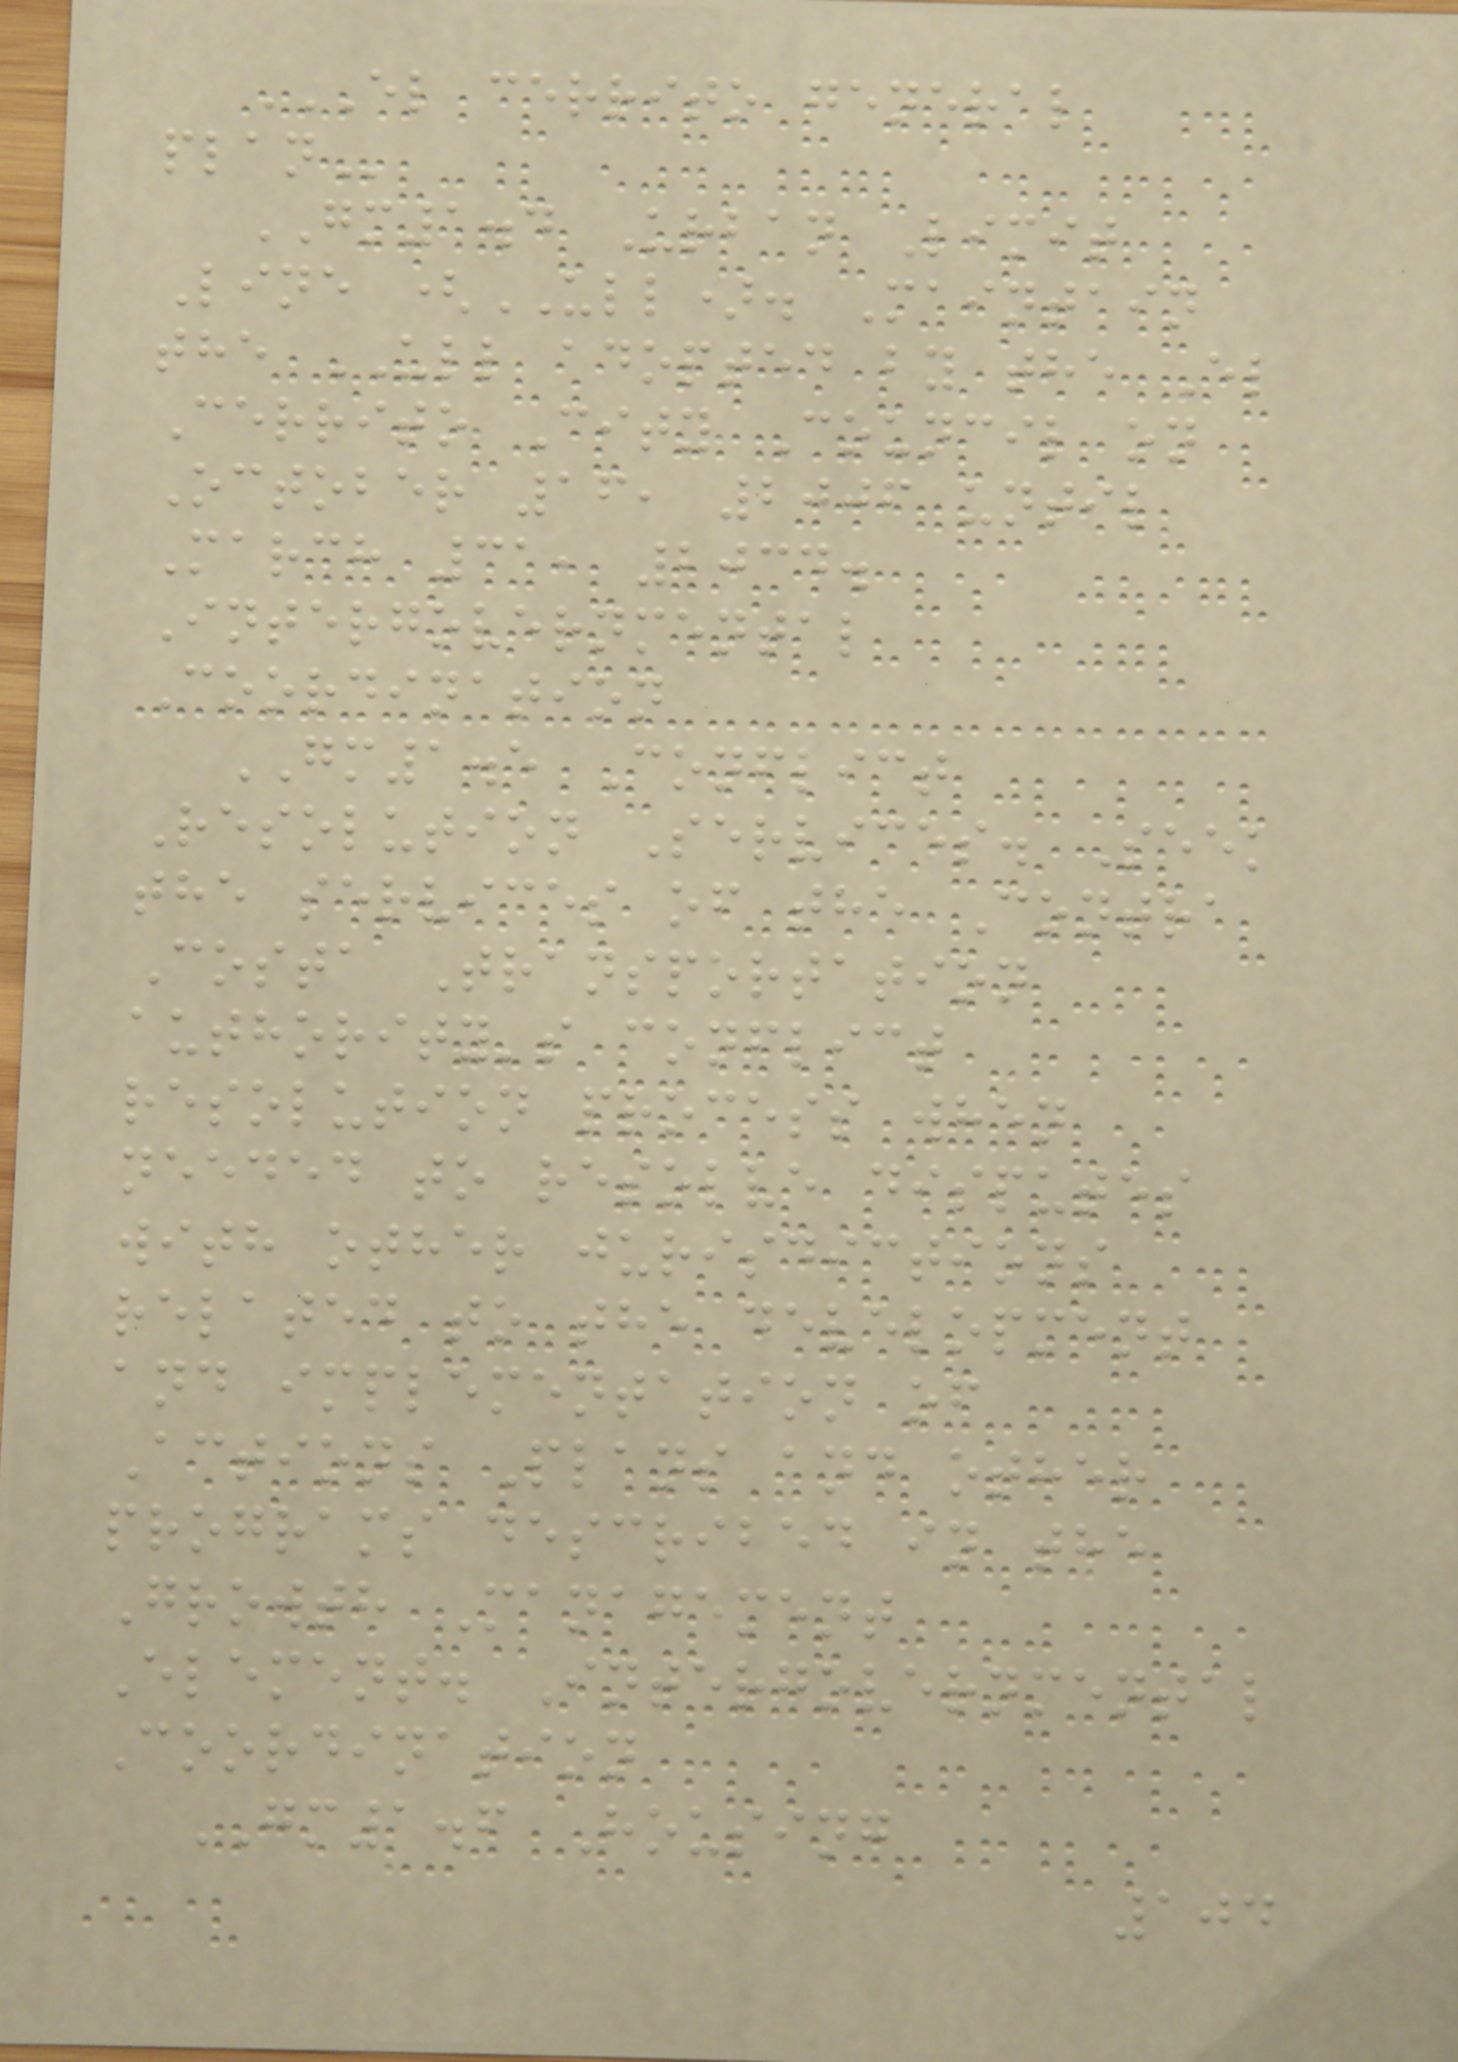EL CERRITO GENERAL
PLAN
GM1.4 Urban Limit
Line (ULL). Maintain
the ULL adopted by the El
Cerrito City Council on
October 16, 2006 until
March 31, 2034.
Intergovernmental
Coordination
GM1.5 Conflict
Resolution Services. Seek
the services of the Contra
Costa Transportation
authority's conflict
resolution process when
needed to resolve disputes
with other jurisdictions
related to the development
and implementation of
Actions Plans and other
programs described in the
Growth Management
Element. Intergovernmental
Coordination
GM1.6 Housing
104
